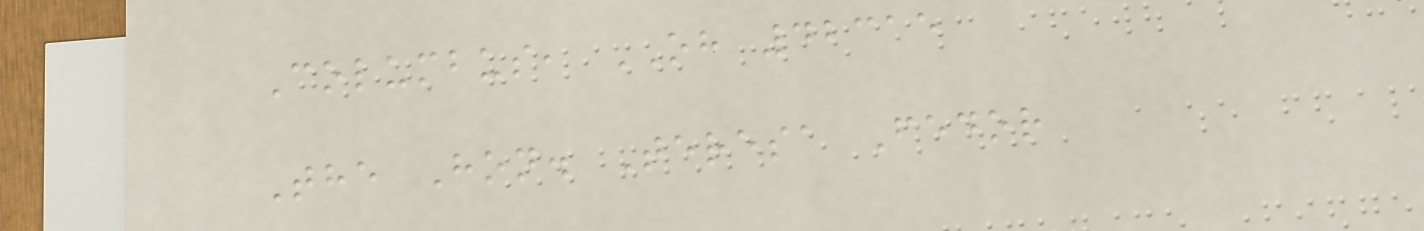Columbus, OH 42315
The Hon. Teresa Fedor
